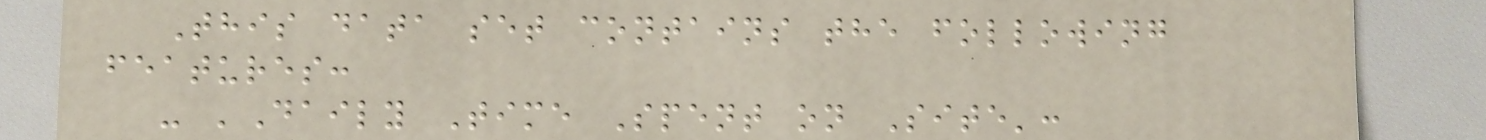This data set contains the following
features:
- 'Daily Time Spent on Site':
